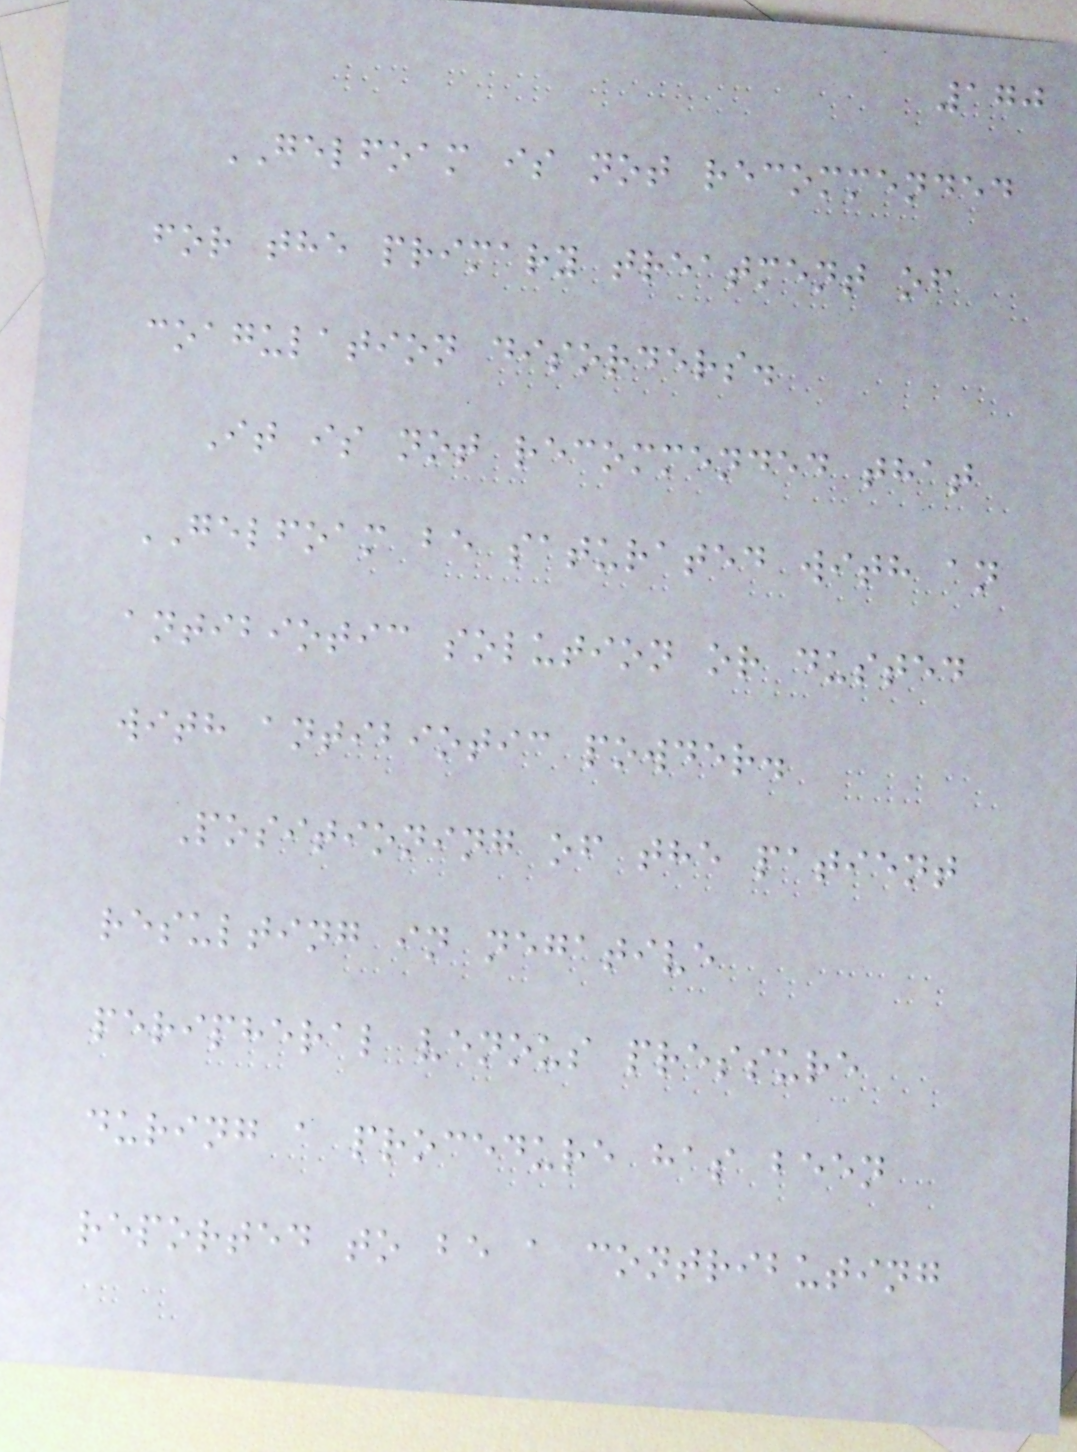170
GELFOAM is not recommended
for the primary treatment of
coagulation disorders.
It is not recommended that
GELFOAM be saturated with an
antibiotic solution or dusted
with antibiotic powder.
Positioning of the patient
resulting in negative
peripheral venous pressure
during a procedure has been
reported to be a contributing
